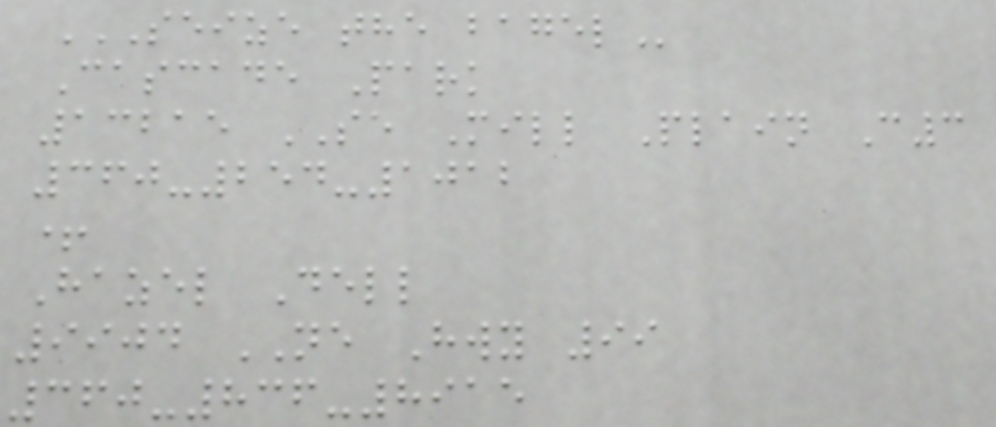SEIZE THE BAGEL
Cascade Park
13215 SE Mill Plain C3
360-254-1012
+
Hazel Dell
9904 NE Hwy 99
360-836-8915
